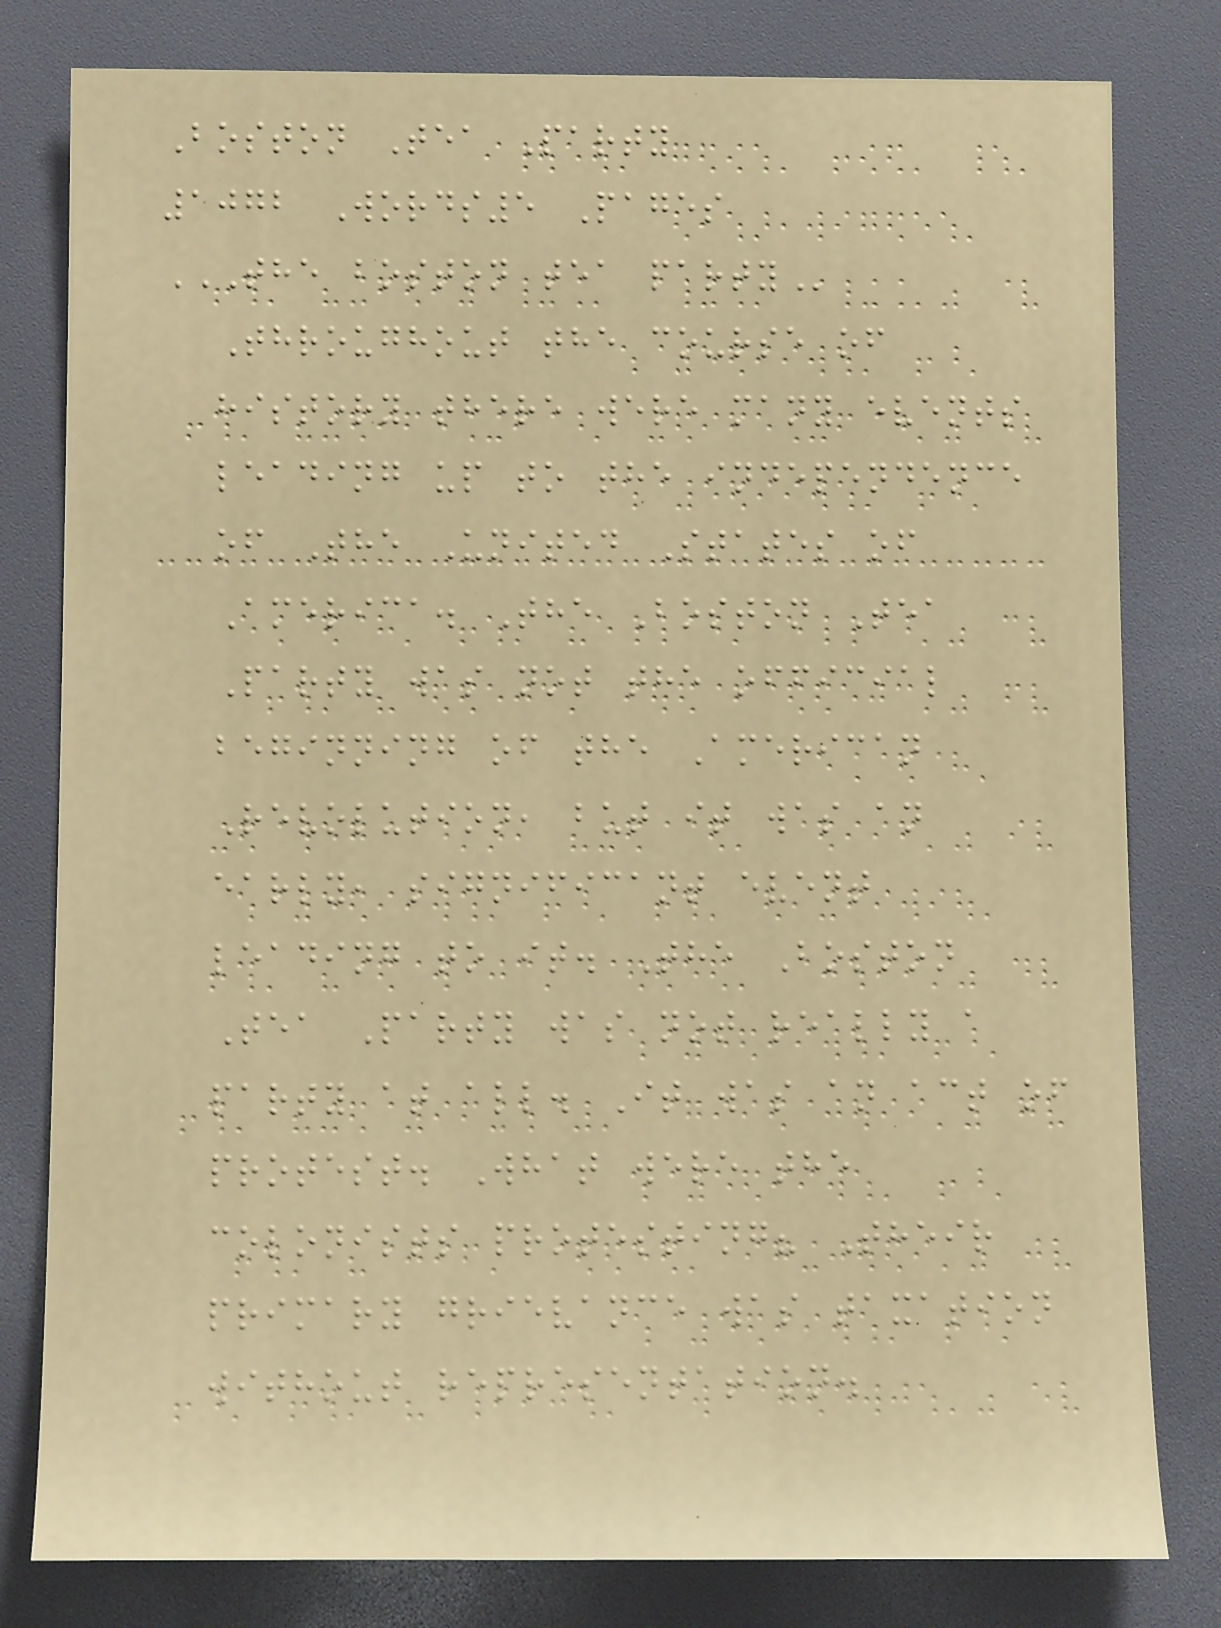Boston Tea Party
1072 Words5 Pages
THE BOSTON TEA PARTY
Throughout the course of
history there were many events
leading up to the independence
of The United States of
America. The Boston Tea
Party was not the official
beginning of the American
Revolution, but it was an
early, significant event
leading to it. The Boston
Tea Party was not really a
party at all. It was an act of
protest. What were the
colonists protesting? Their
primary grievance was taxation
without representation.
